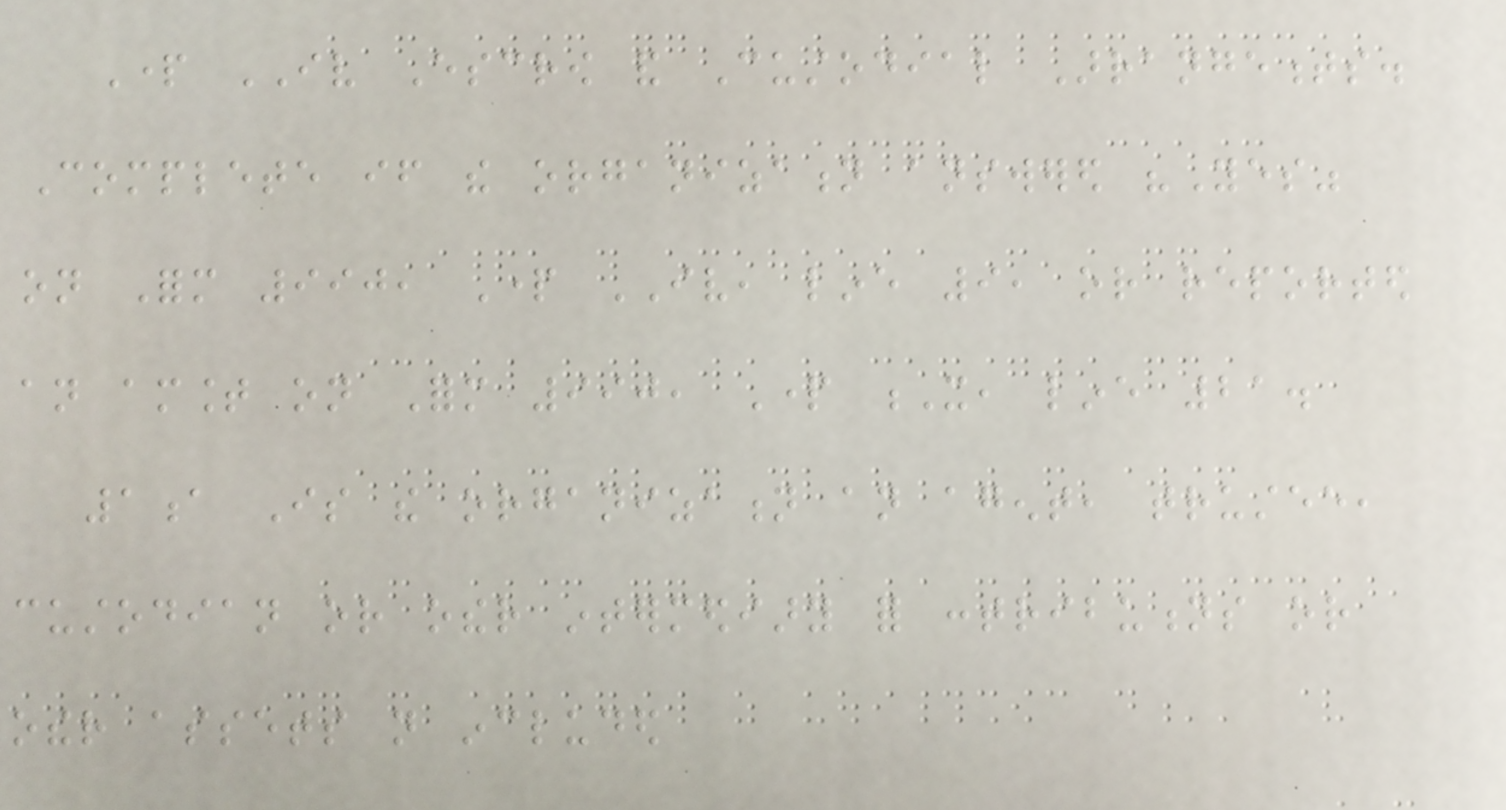Part IV Escrow and Custodial Arrangements.
Complete if the organization answered "Yes"
on Form 990, Part IV, line 9, or reported
an amount on Form 990, Part X, line 21.
1a Is the organization an agent, trustee,
custodian or other intermediary for contributions or
other assets not included
